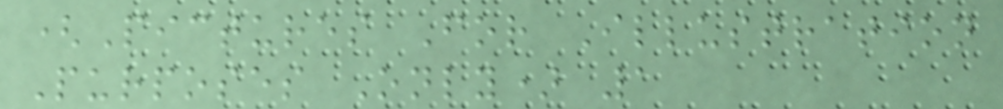(Pictures For Illustration
Purposes Only) 1
